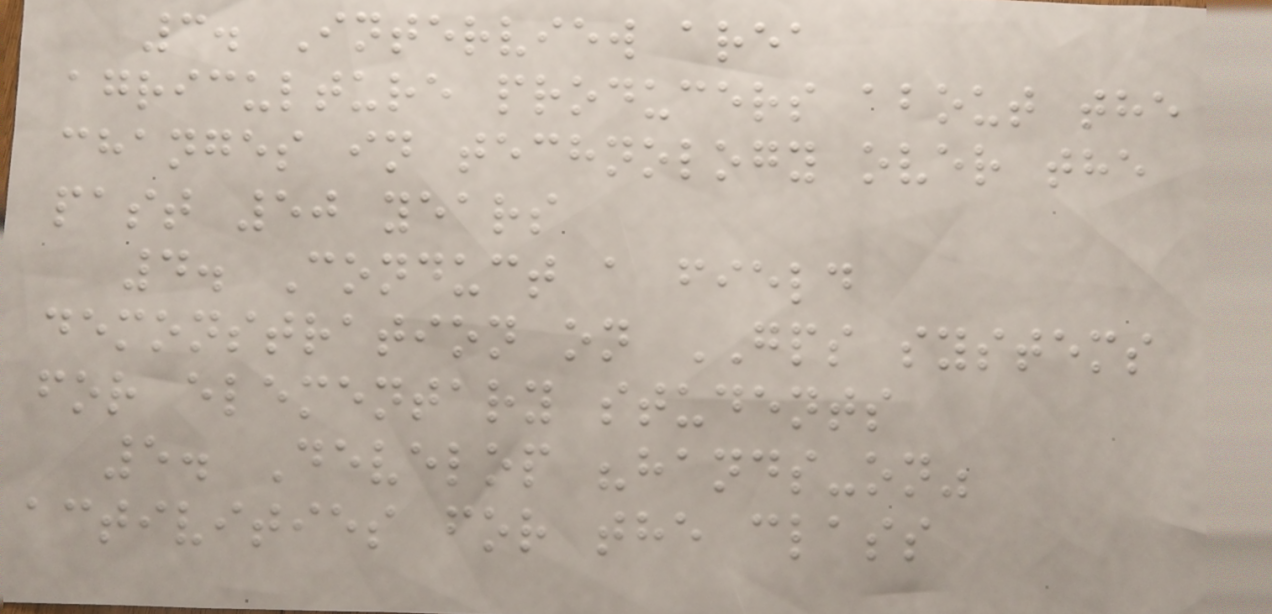3. Interview area
agriculture producers about the
changes in technology over the
past 50 years
4. Conduct a field
demonstration on GPS systems
for elementary students
5. Develop "hands-on"
activities for the class
